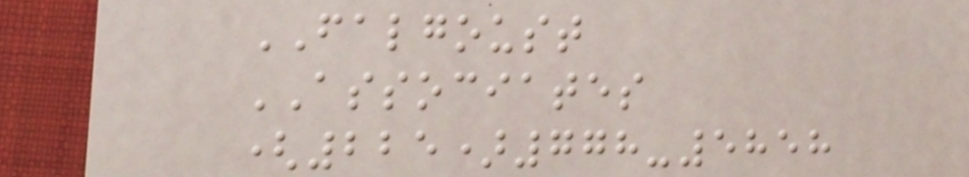FALGOUST
ASSOCIATES
(225)778-5858
